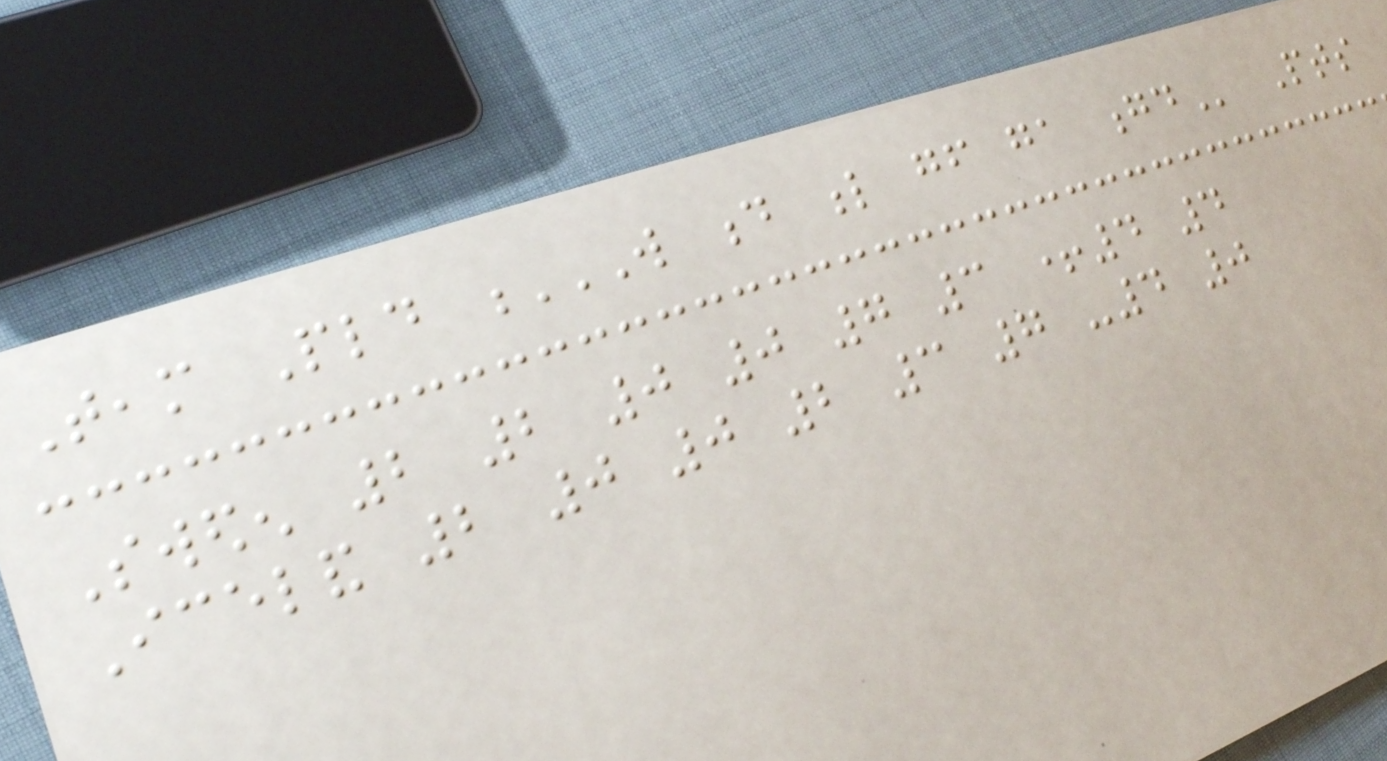Team Pld W D L GF GA GD Pts
Sweden 2 2 0 0 7 3 +4 4
Iceland 2 0 0 2 3 7 -4 0
